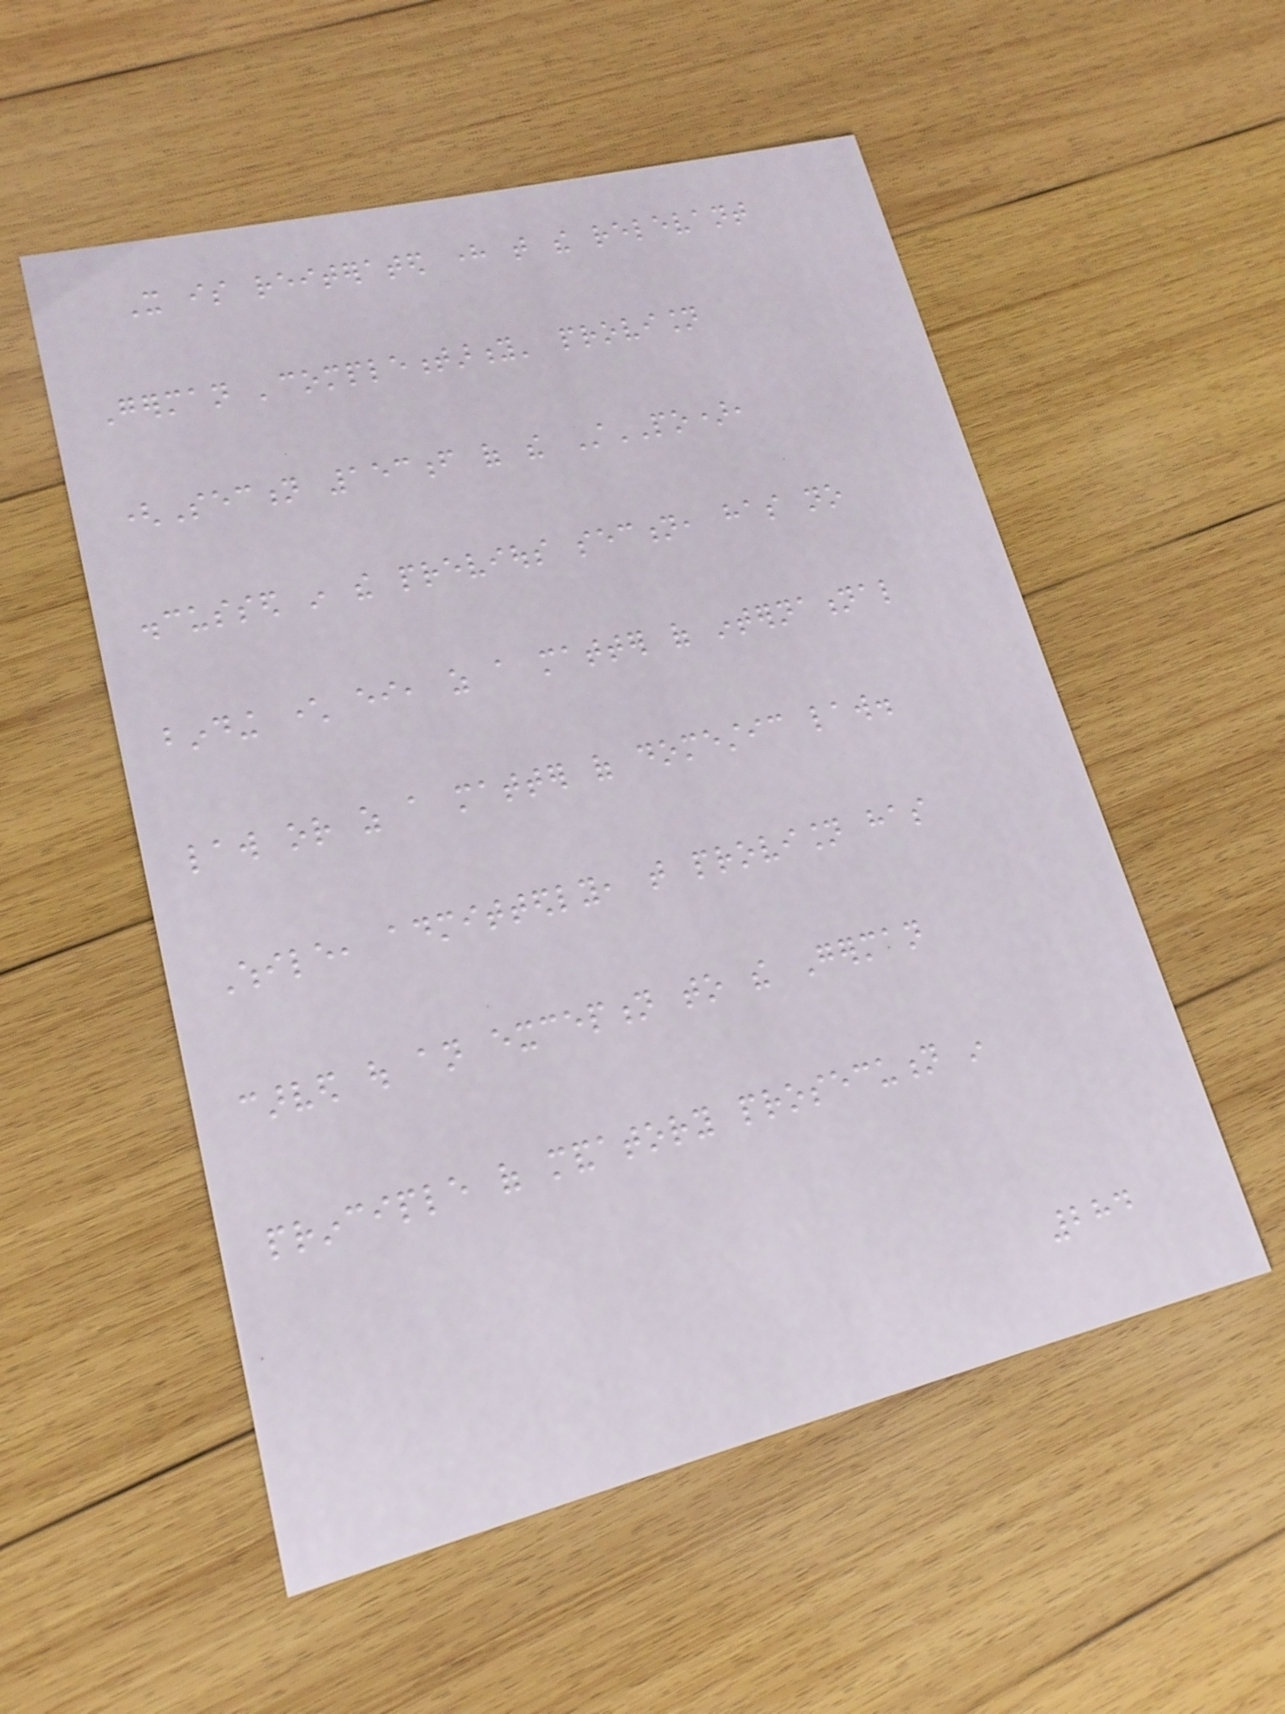It is reiterated here that the relevant
German 'complementarity' provision
(Section 153f of the StPO),
discussed in the previous section, has no
binding character either, as a matter of international
law or as a matter of domestic law.
While, admittedly, that provision has
carved out an exception to the German
principle of mandatory prosecution in
284
